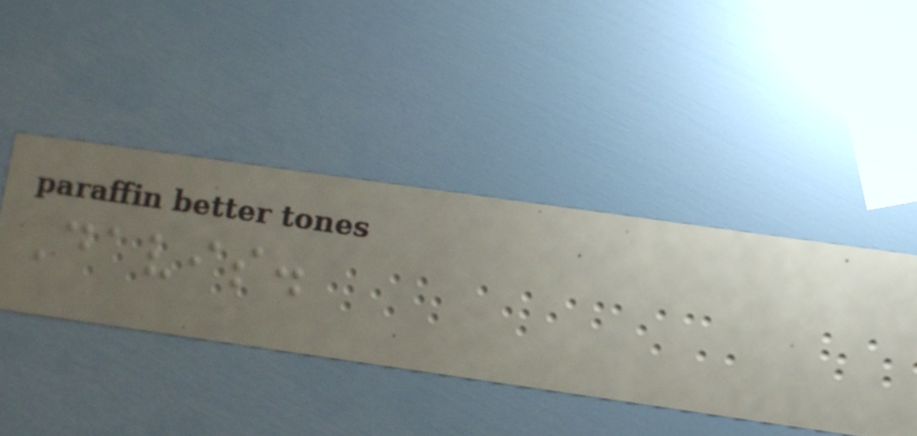Davis.
